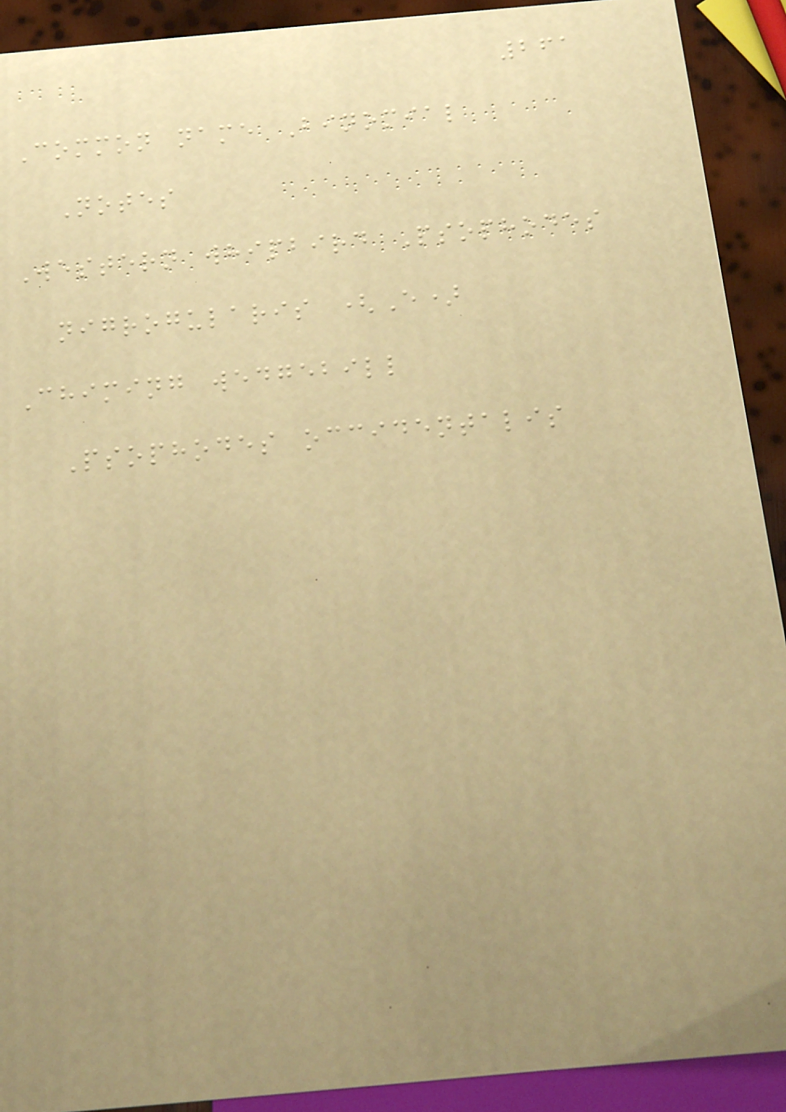261
Common name Binomial
Notes
Western whipbird Psophodes
nigrogularis (E)
Chiming wedgebill
Psophodes occidentalis
